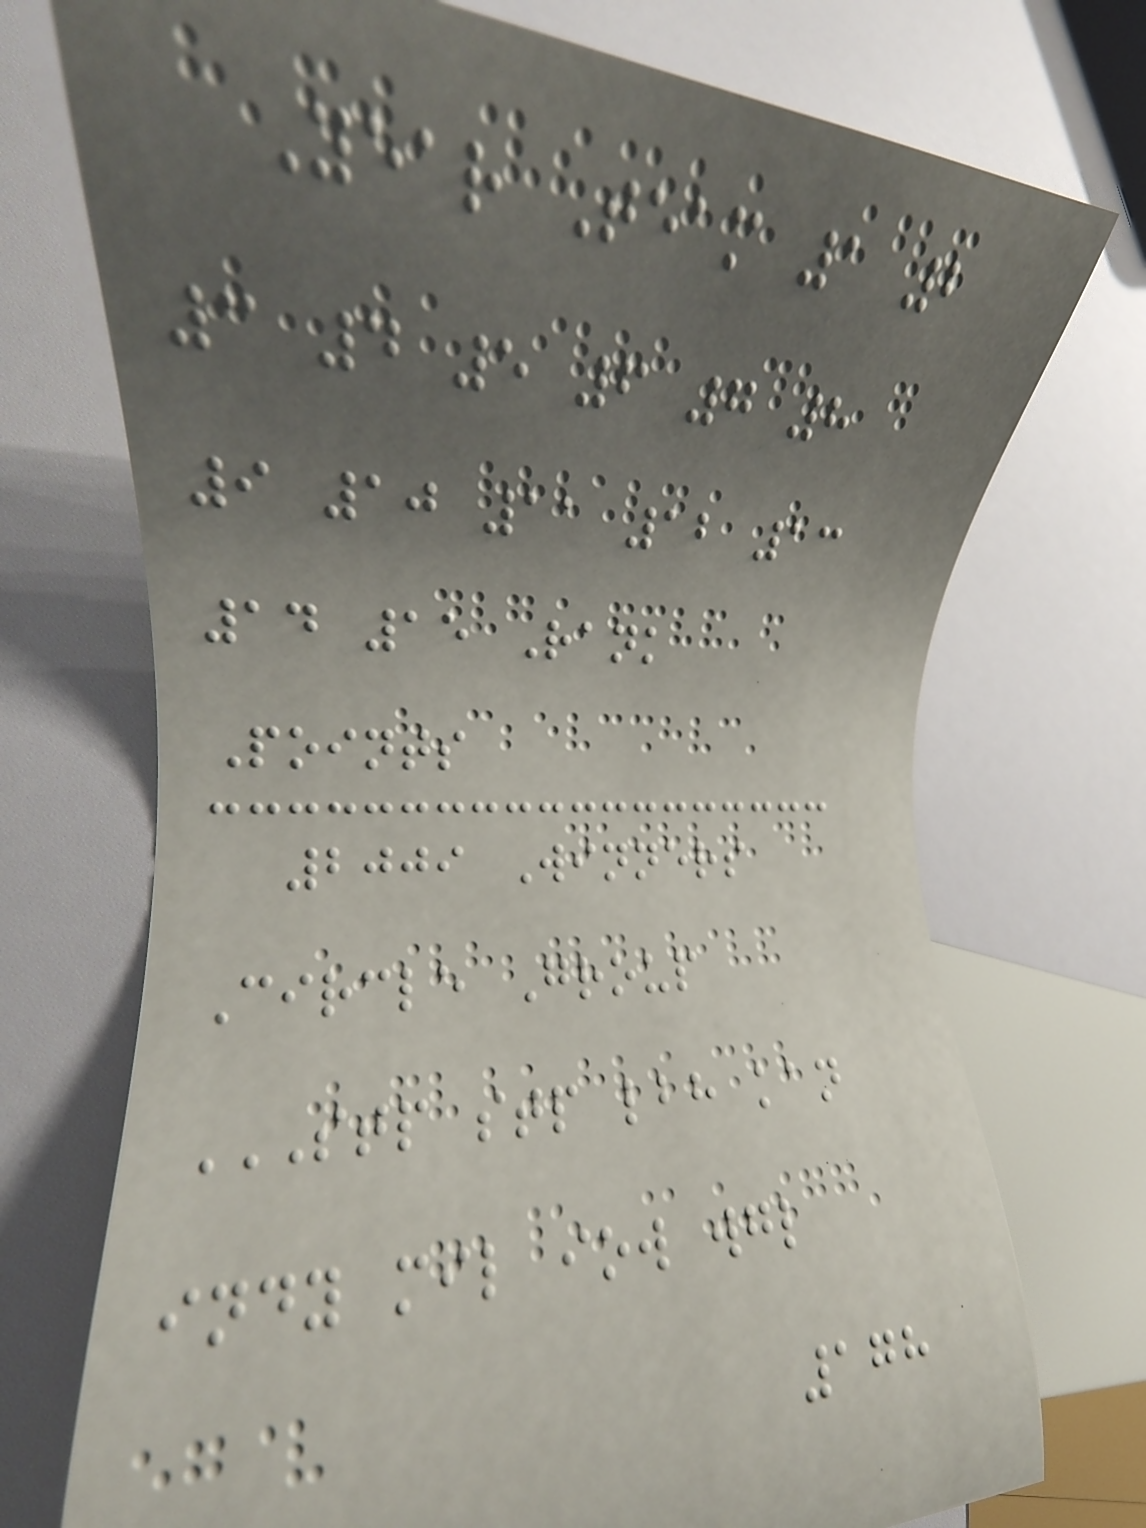Year Team 1 2
3 4 5 6 7 8
9 10 11 12 13
14 15 Rank
Points
2009 Winners
Circle Group
STP STP LBH KAN
INDY MIL IOW WGL
178
